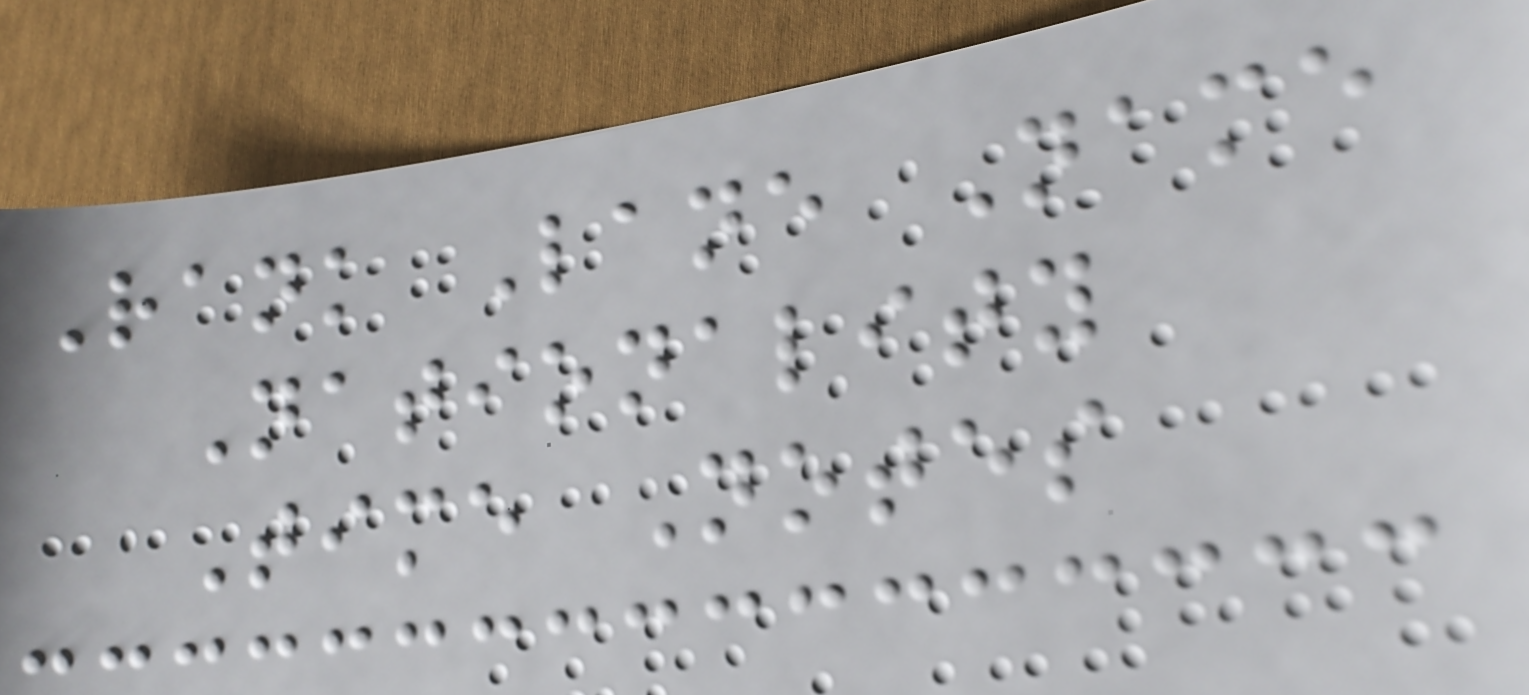Rank Lane Name
Nationality
Time Notes
